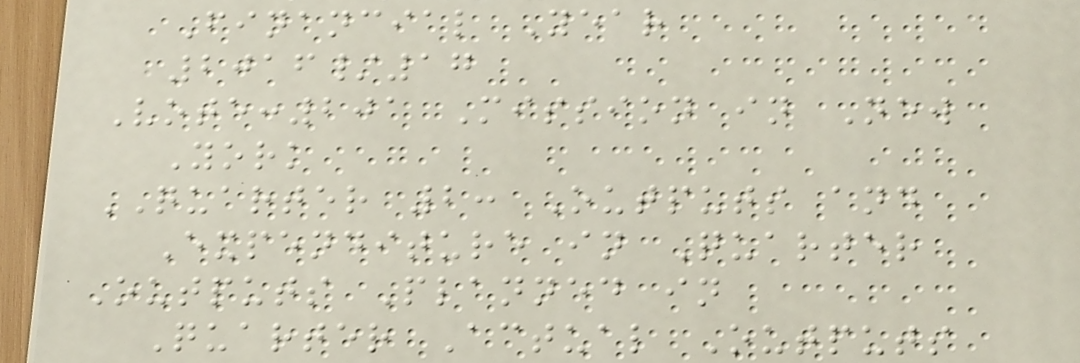Financial Year
2016/17
Vote:201 Mission in New
York
QUARTER 2: Outputs and
Expenditure in Quarter
Outputs Planned in
Quarter Actual Outputs
